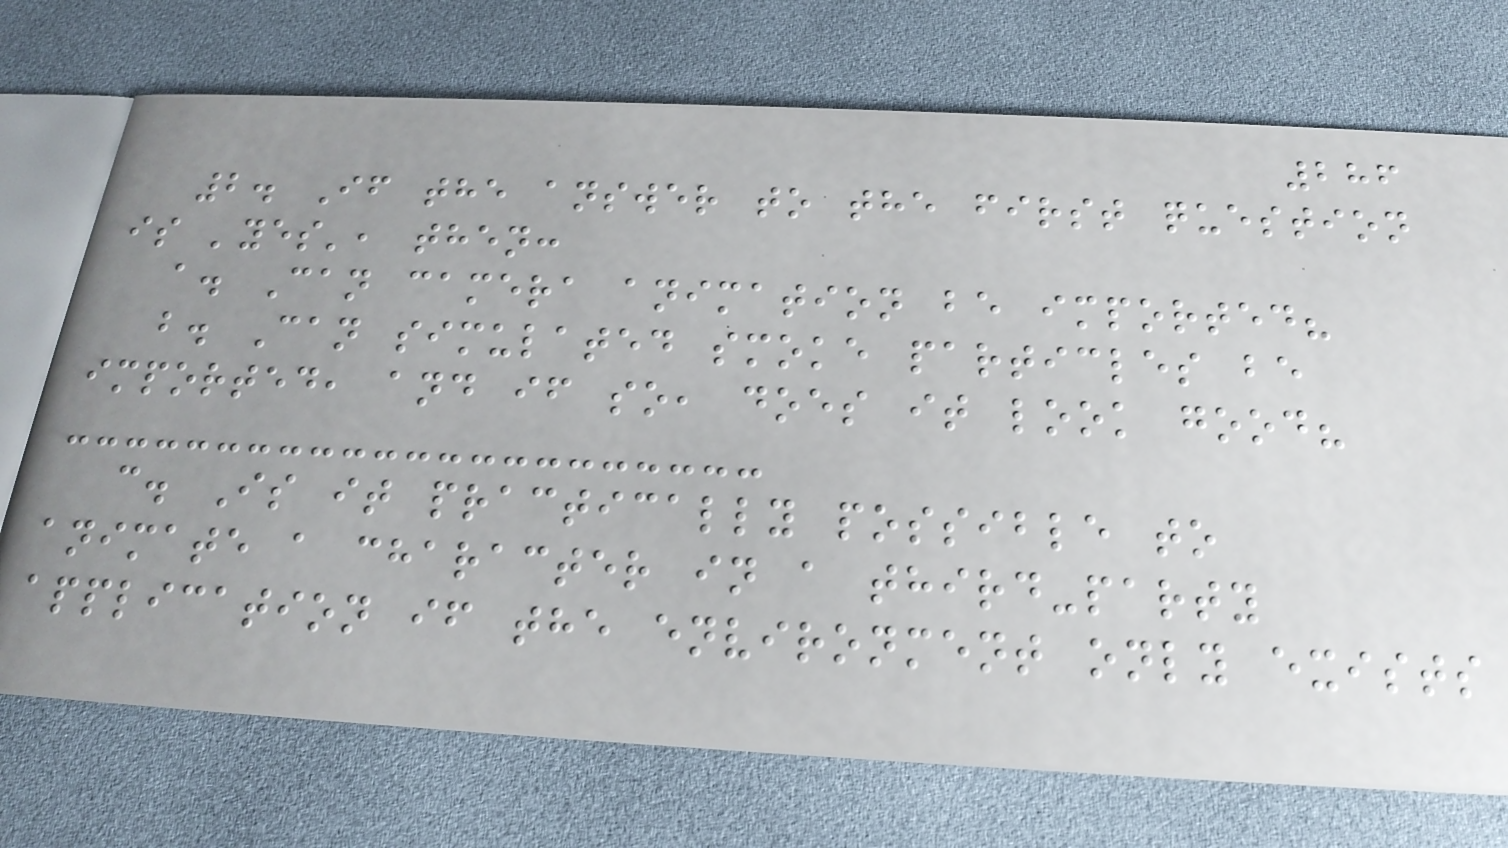286
2. If the answer to the first question
is 'yes', then:
a. Can camera animation be imported?
b. Can simulated smoke particles be
imported, and if so, does it look good?
c. Is it practically possible to
animate a character in a third-party
application if the environment only exists
